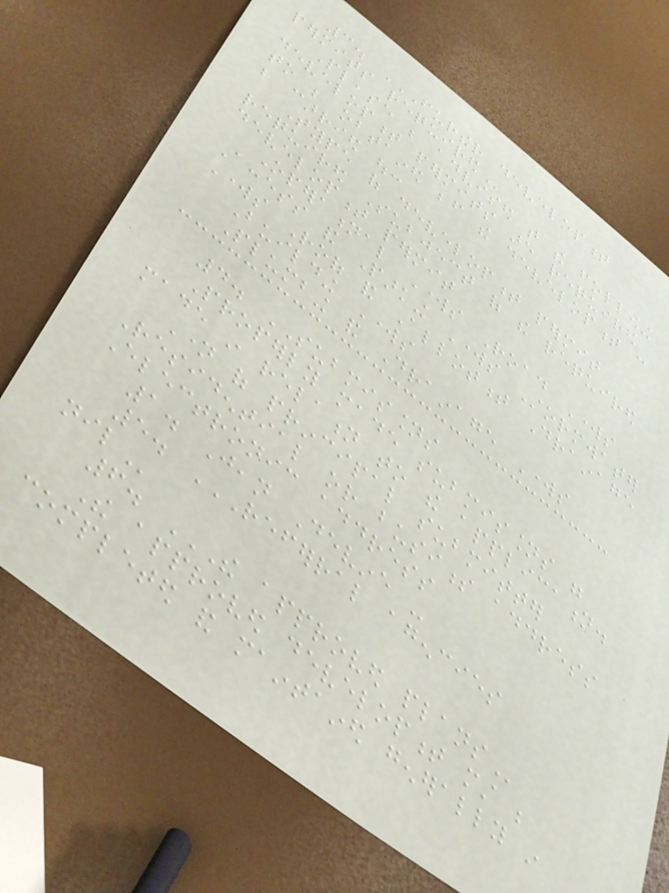3. FURTHER DEVELOPMENT
PERMITS REQUIRED
Please be advised that the following
development permits are required
to be obtained before the development can
be carried out:
Type of development permit
required Subject of the required
development permit
Operational Works Road Works
Access and Parking Works Stormwater
Works Roof and Allotment Drainage
Building Works
Plumbing and Drainage Works
4. SUBMISSIONS
Properly made submissions were
made in relation to the application.
Name of principal submitter
Residential or business address
Electronic address
1. Jean Devine -
5. REFERRAL AGENCIES
NIL
6. THE APPROVED PLANS
The approved development must be
completed and maintained generally in
